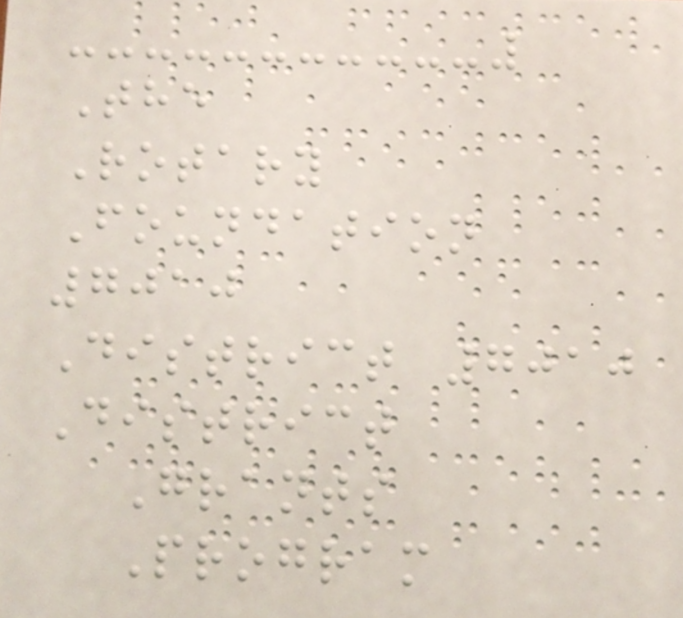The
Rotary
Foundation
7010
District 7010
District
Grants
Program
